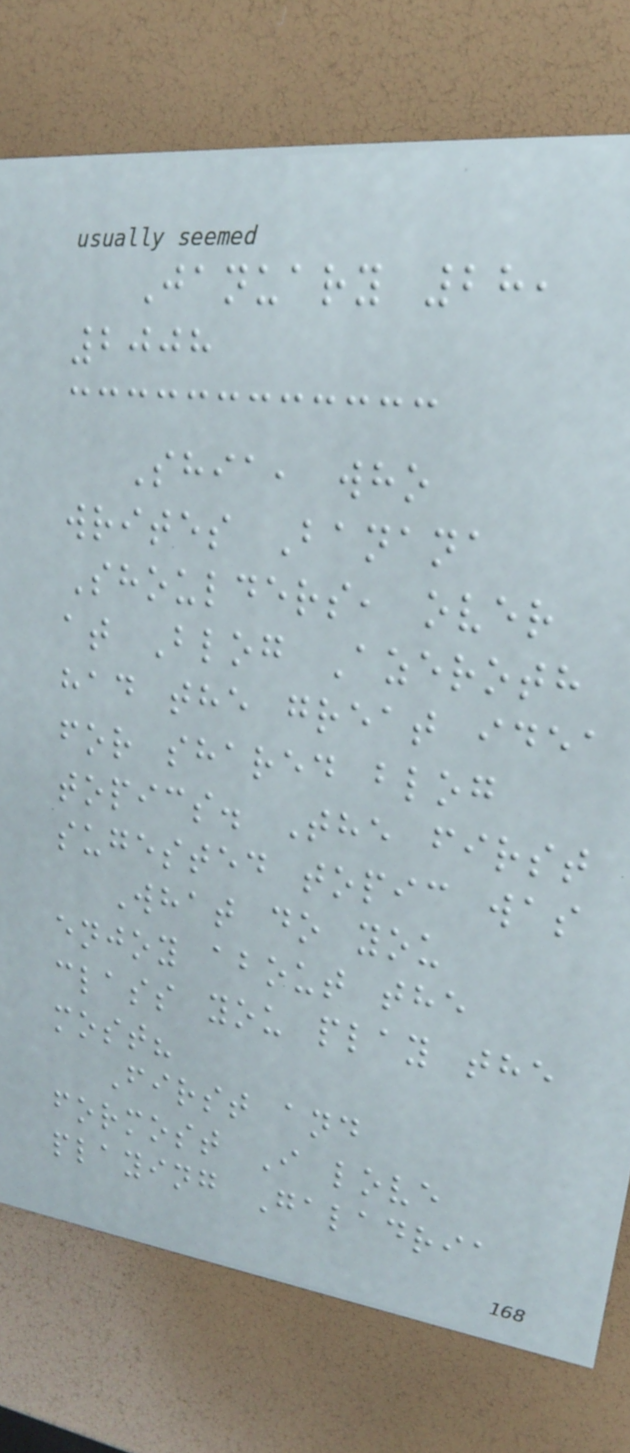January 28,
2008
Shia, who
writes Banana
Shoulders, over
at Blog Azeroth
had the great idea
for shared blog
topics. The first
sugested topic was
What do you
enjoy about the
class you play the
most?
First and
formost I love
playing Galadria
